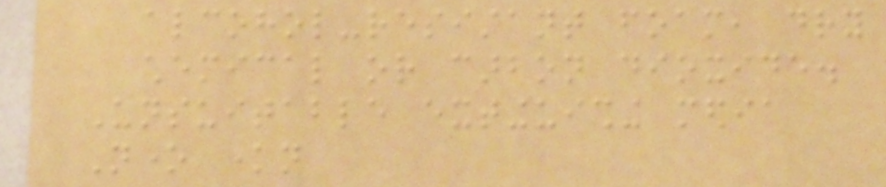alcohol-resistant foam, dry
chemical or carbon dioxide.
Unsuitable extinguishing media
None known
